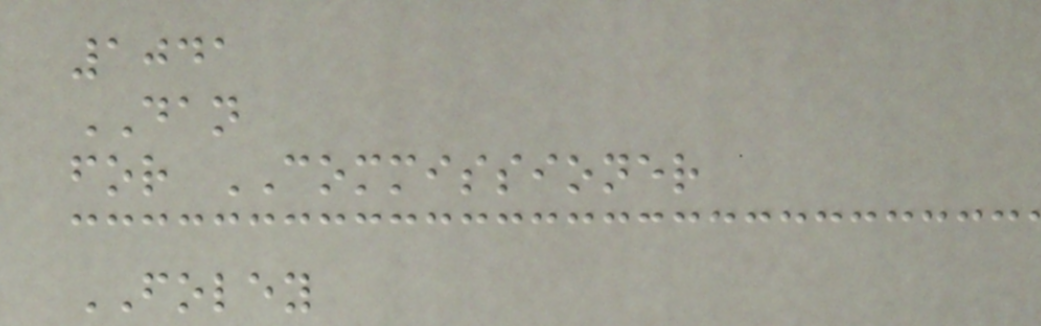1041
DAN
for COMMISSIONER
FOLEY
